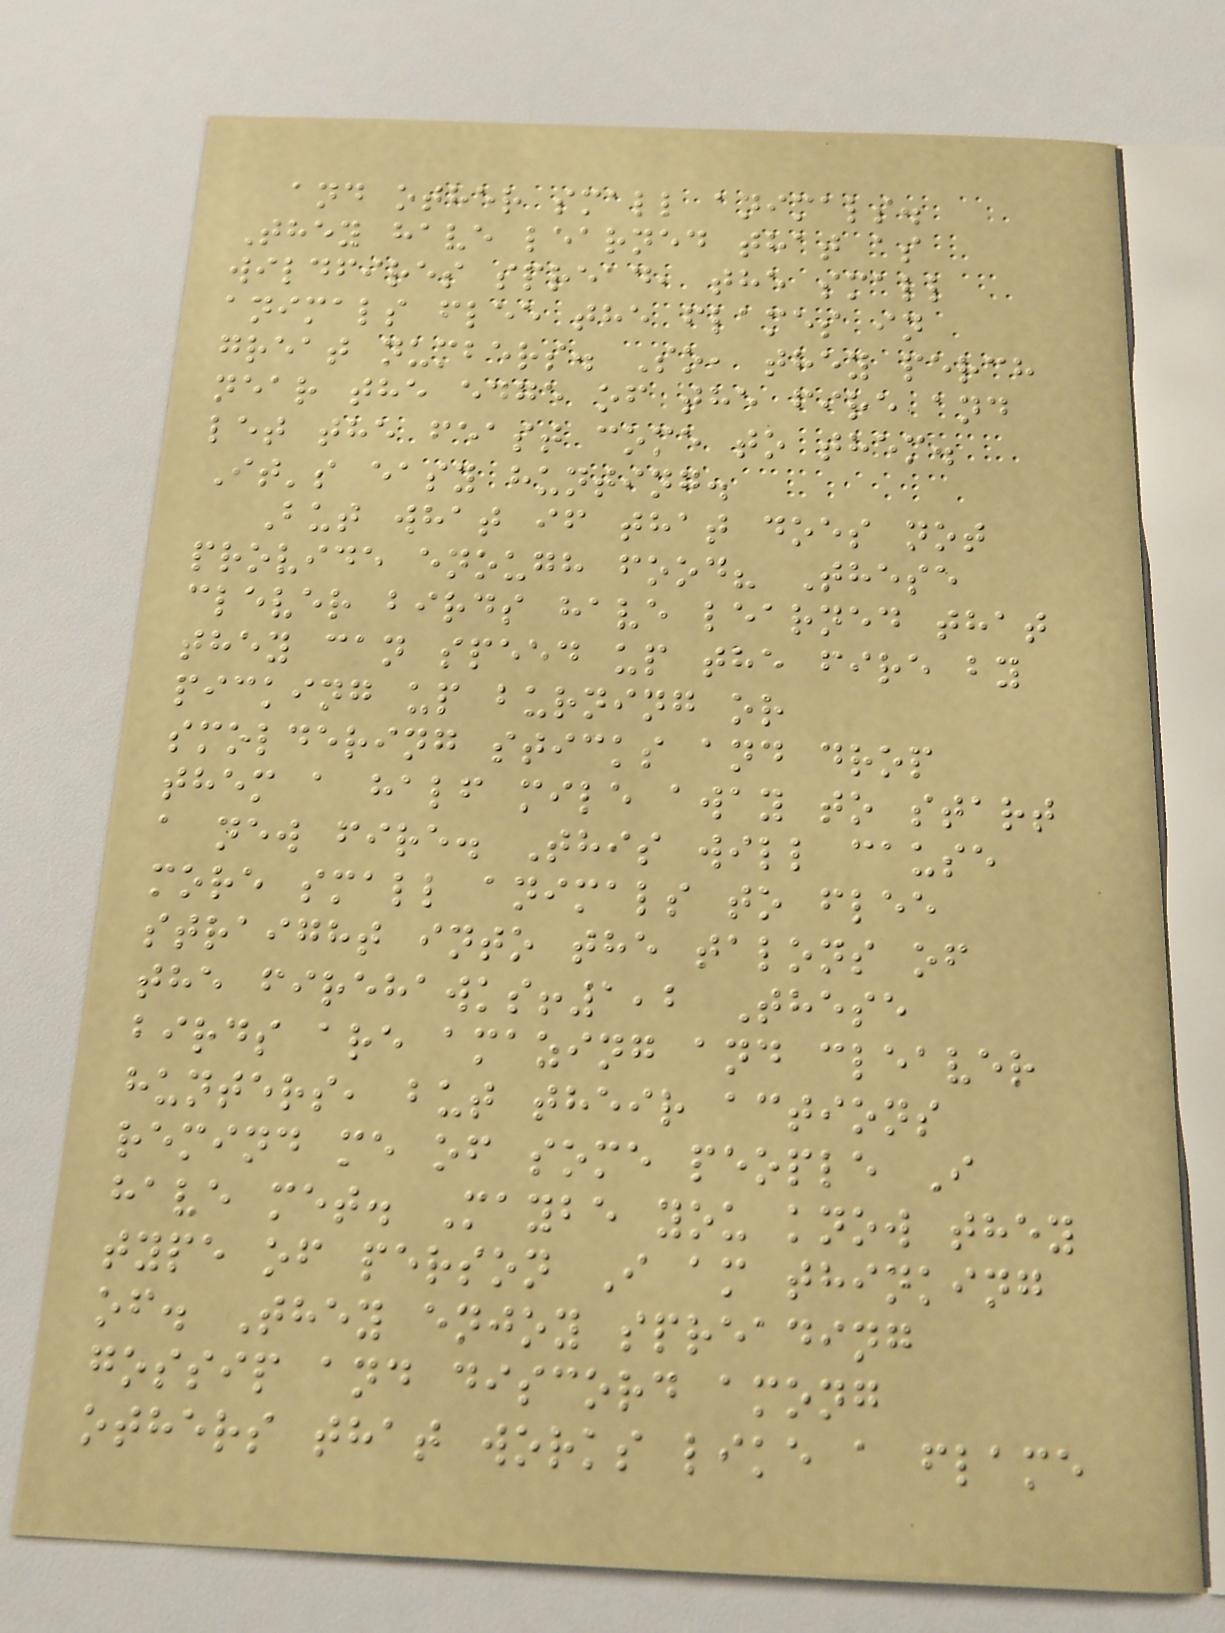and other small animals.
They have learned that as
wildfires spread, the small
animals flee the flames in
great numbers. So, they perch
near the edge of the fire and
let the feast come to them.
It's easy hunting.
But what if that does not
provide enough food? These
clever birds have learned that
they can speed up the fire by
picking up burning or
smoldering sticks and drop
them a half mile away to start
a new fire. This will cause
more small animals to flee
straight into the talons of
the firehawks!1,2 These
birds are amazing and cleaver
hunters, but their actions
remind me of some people I
have met. Maybe you know they
type of person I am thinking
of. They enjoy spreading
gossip and discord among
others that works like a flame
